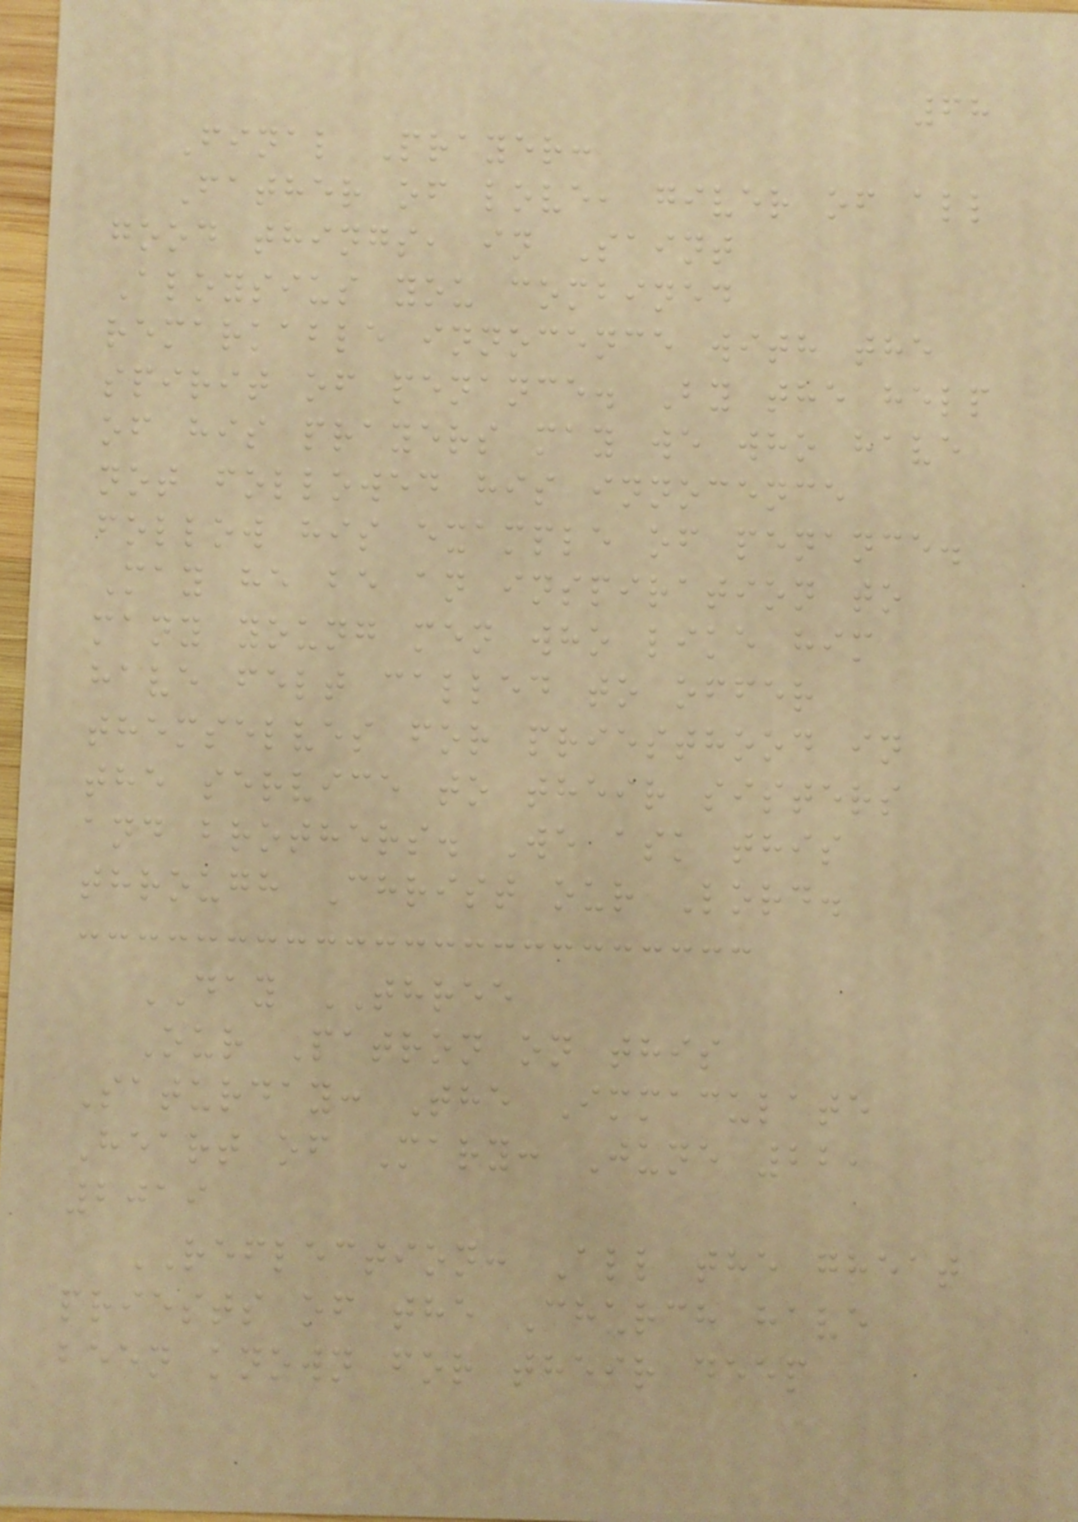68
Final Prayer:
Father of love, giver of all
good things, in Saint
Aloysius you combined
remarkable innocence with the
spirit of penance. By the help
of his prayers may we who have
not followed his innocence
follow his example of penance.
May he be an inspiration to
many young men who like him
have felt called to offer
themselves for priesthood in
the service to their sisters
and brothers. We ask this
through Christ our Lord.
DAY THREE
Our Patron on this
Saturday: The Immaculate
Heart of Mary: June 22,
2019
REFLECTION: All the great
priests of the Church have
been known for their deep
